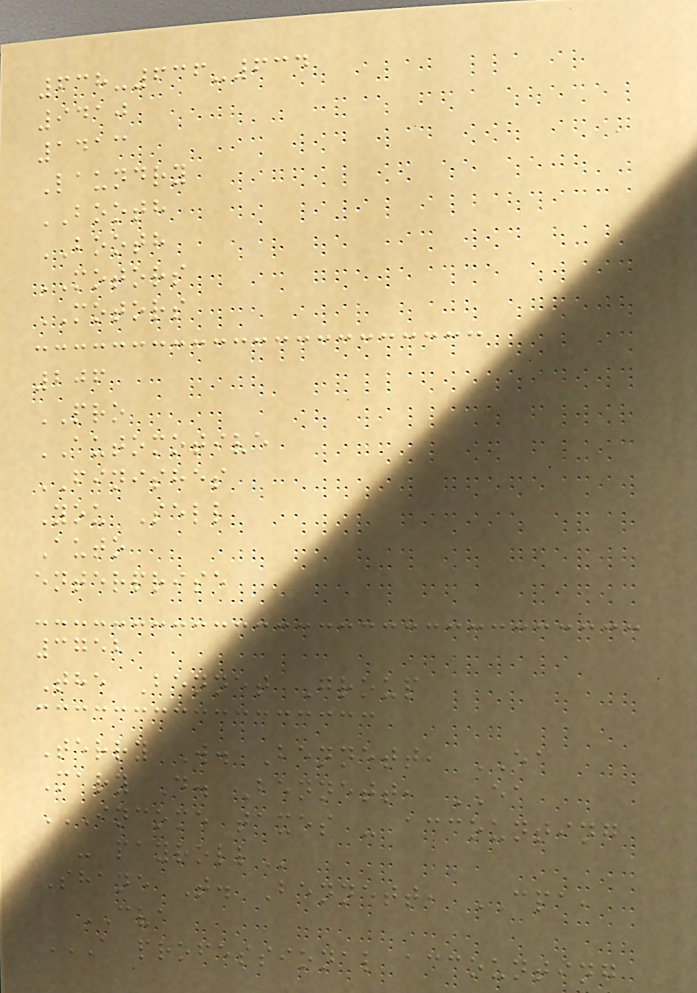638-636-634
9410
1413
Laundry
BOOTH
BOOTH
MOTORS
MOTORS
206
PRO
AUTOMOTIVE
FINISHES
You Sell
Auto
enterprise
3752
The Bennet Group
Terry W. Bennett, EA
Mary D. Bennett, EA
INCOME TAXES - ACCOUNTING
- PAYROLL
Shane T. Bennett, CPA,
CVA
A PROFESSIONAL ACCOUNTING
